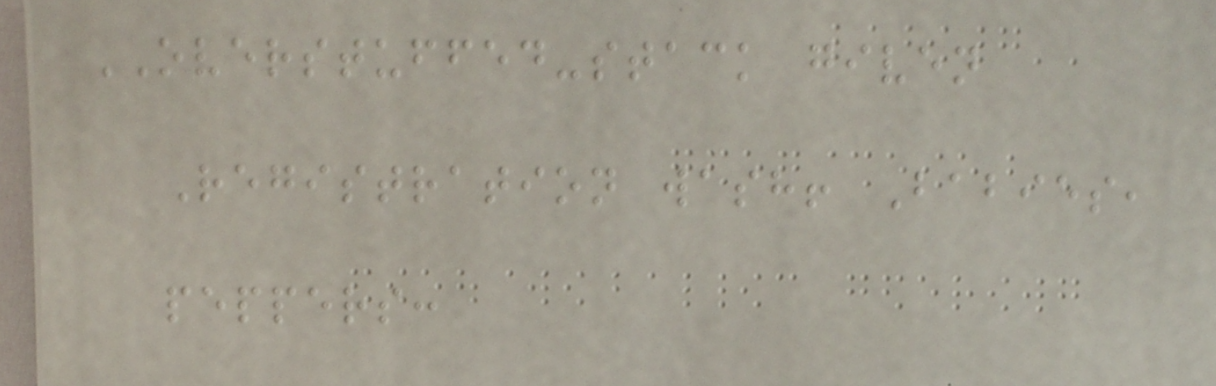OVERSTUFFED-stack given
Registration wash! Babies,
peppers:
